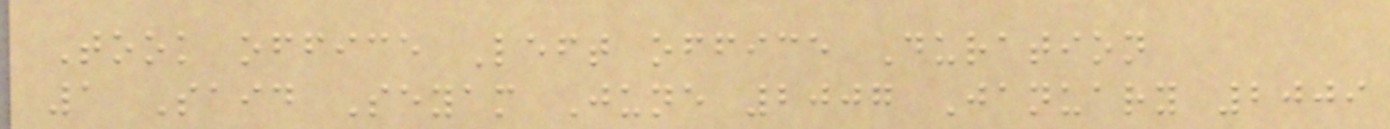Took office Left office Duration
1 Said Seyam June 2007 January 2009
